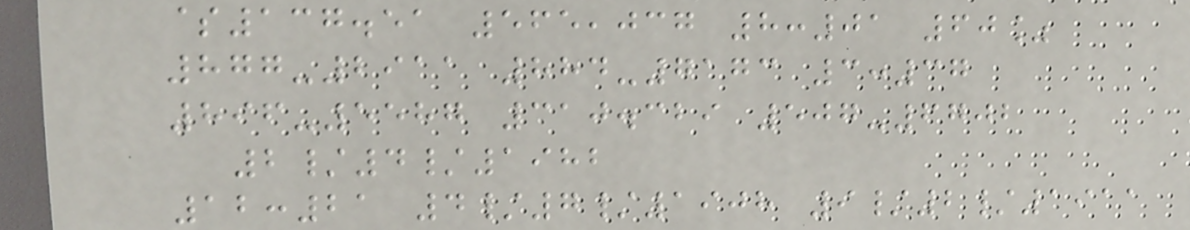$137.51 565,037 8:01 60%
877-2911 884-7173 3:37
896-5587 310.329 507-6702
2/4/1982
12:21 4/7/1908 9/2/1911
